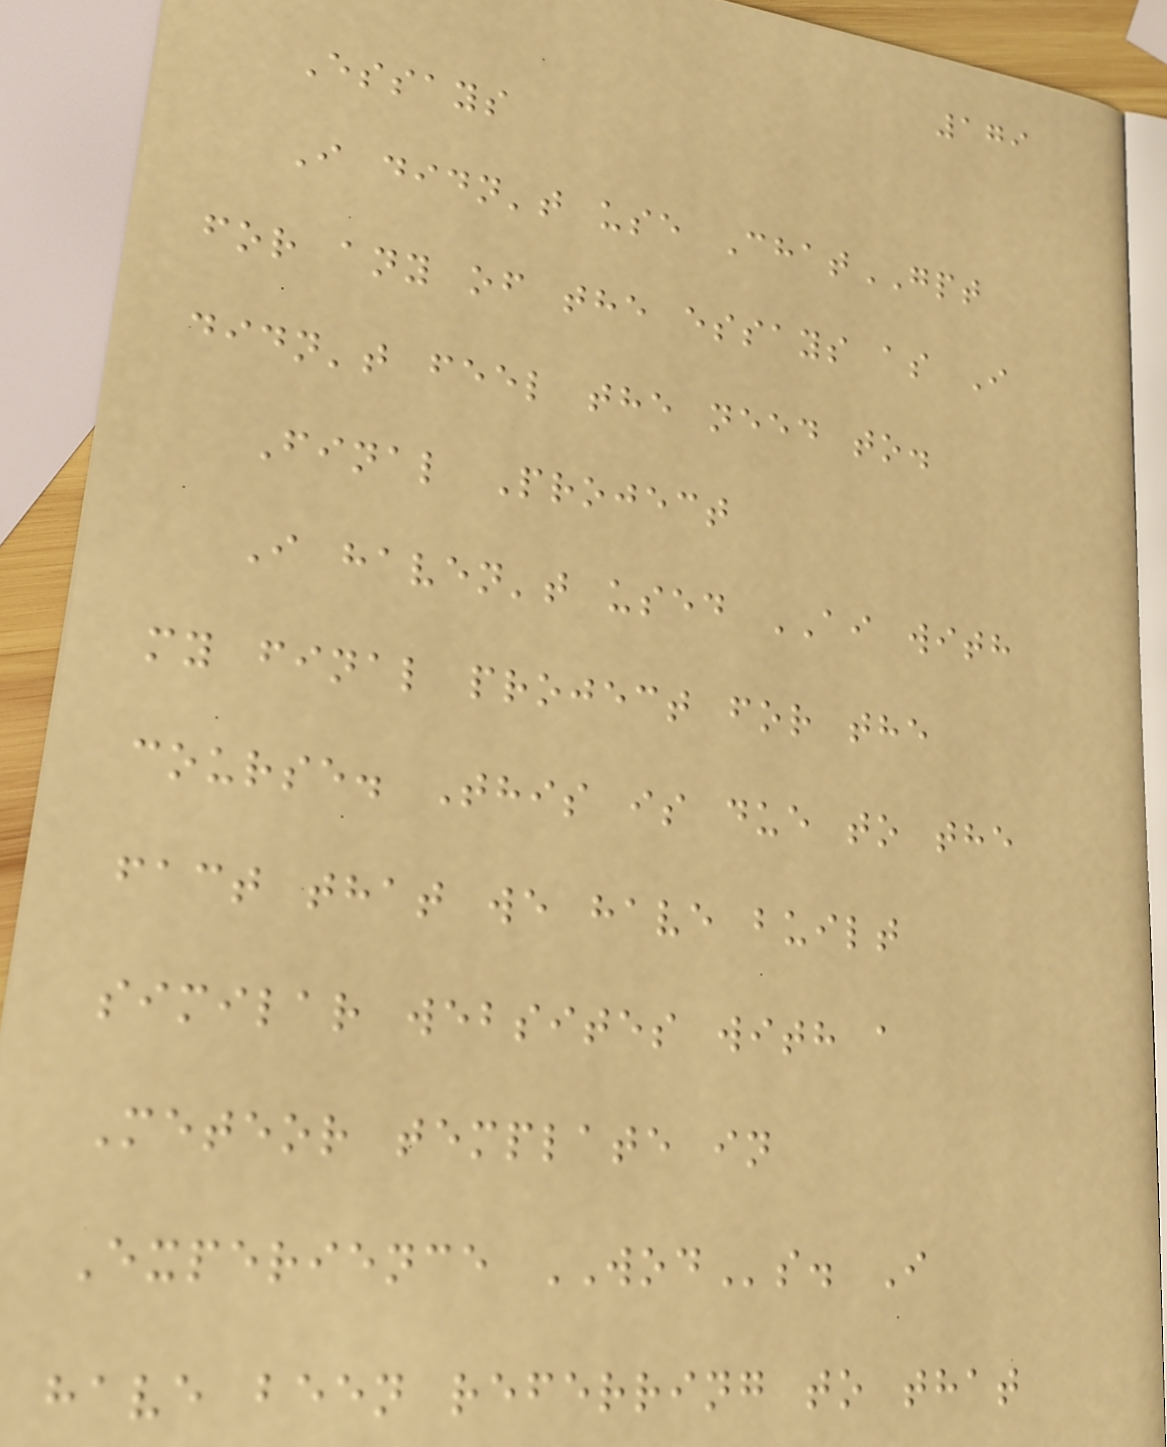179
Essays
I didn't use ChatGPT
for any of the essays as I
didn't feel the need to.
Final Project
I haven't used AI with
my final project for the
course. This is due to the
fact that we have built
similar websites with a
Meteor template in
Experience WODs. I
have been referring to that
